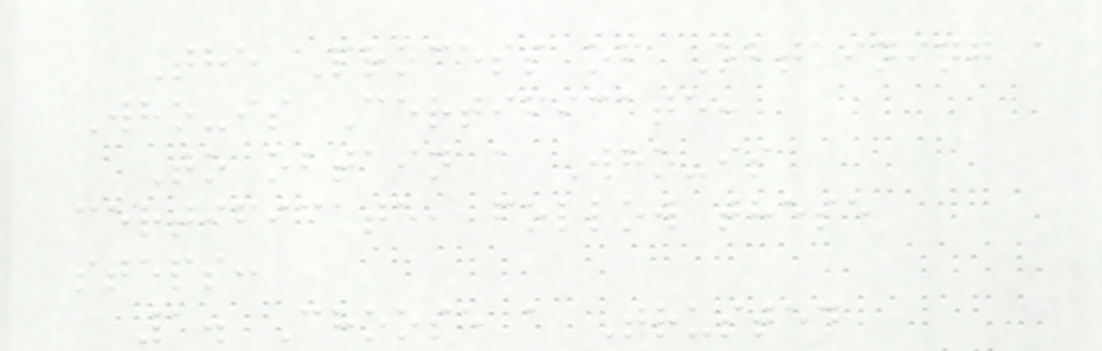The Process of Obtaining a
Who-is Certificate:
To obtain a Who-is
certificate, follow these
steps:
1. Choose a Trusted
